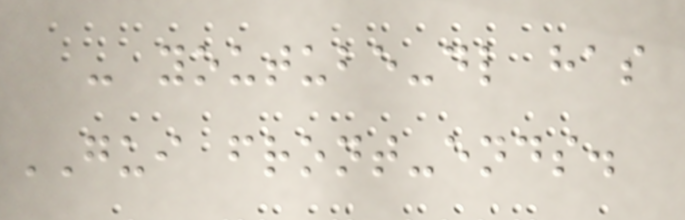- youtube-dl has
GUI front-ends.
